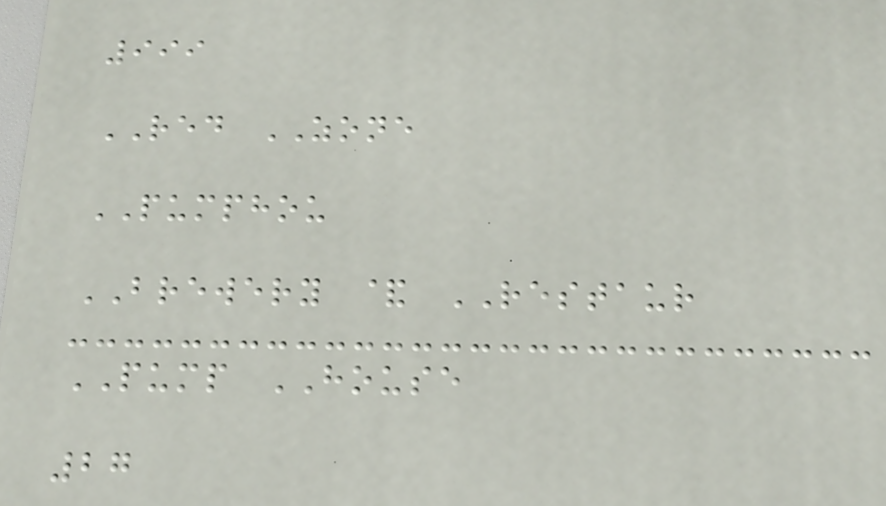999
RED ZONE
PUMPHOU
BREWERY & RESTAUR
PUMP HOUSE
27
